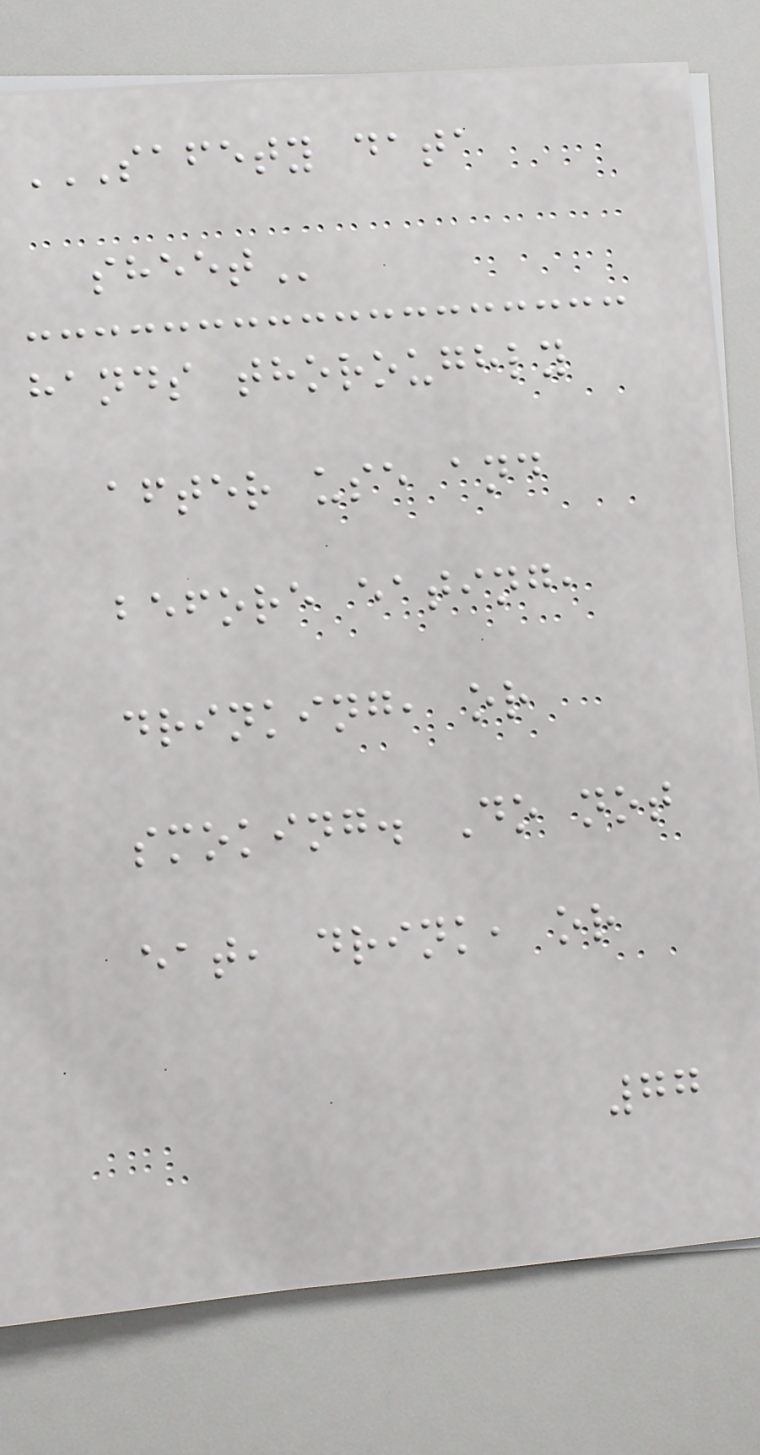SAFETY DATA
SHEET
hands thoroughly
after use and
before eating,
drinking, or
smoking. Do not
eat, drink, or
77
